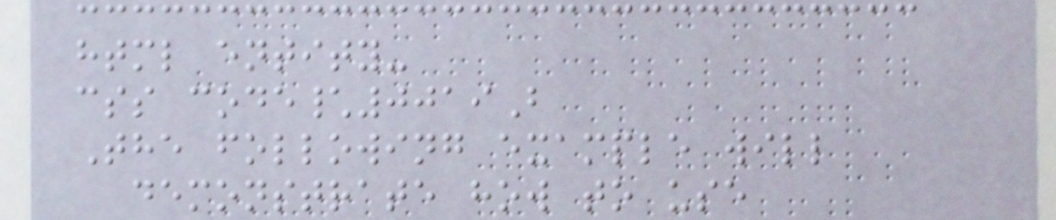html entity-
css code\0019B
The following example will
demonstrate how to use
